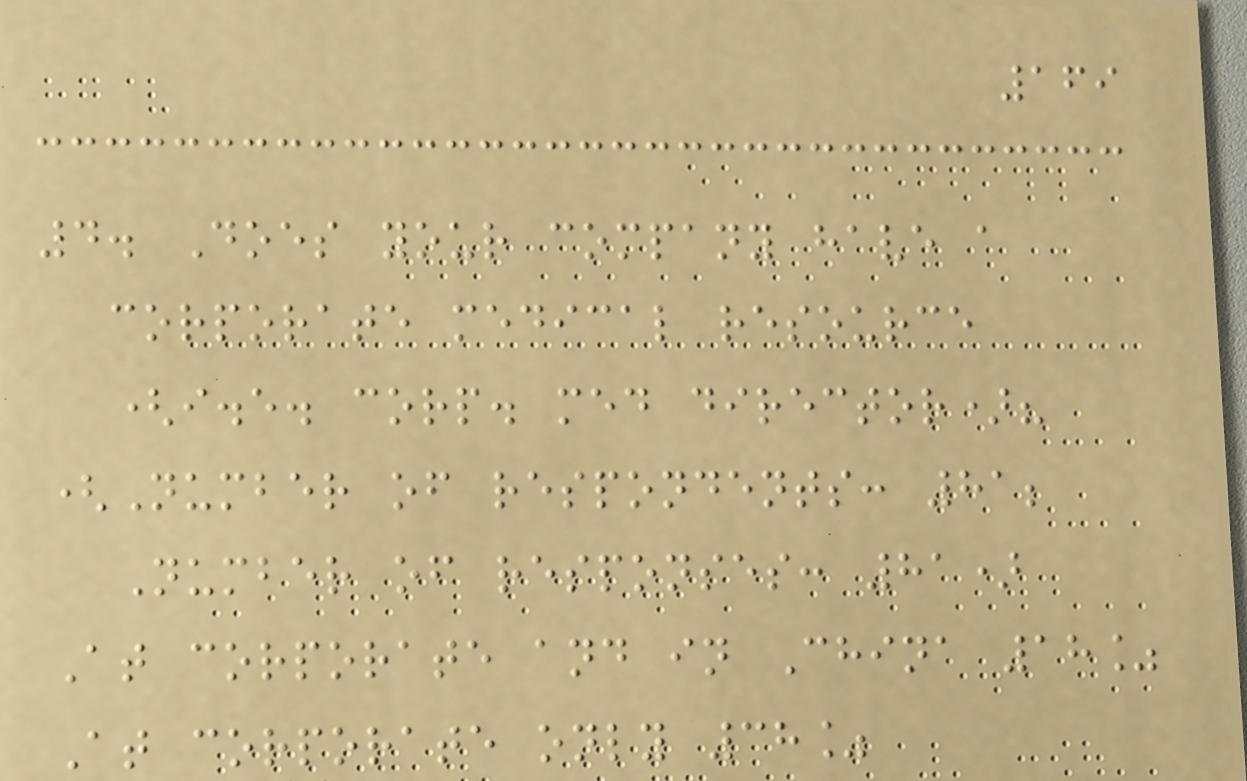169
4. Does your company have a
corporate medical resource
(i.e. corp. med director)?
(Number of respondents: 81;
Number of responses: 81)
At corporate and in China 18%
At corporate only 38%
